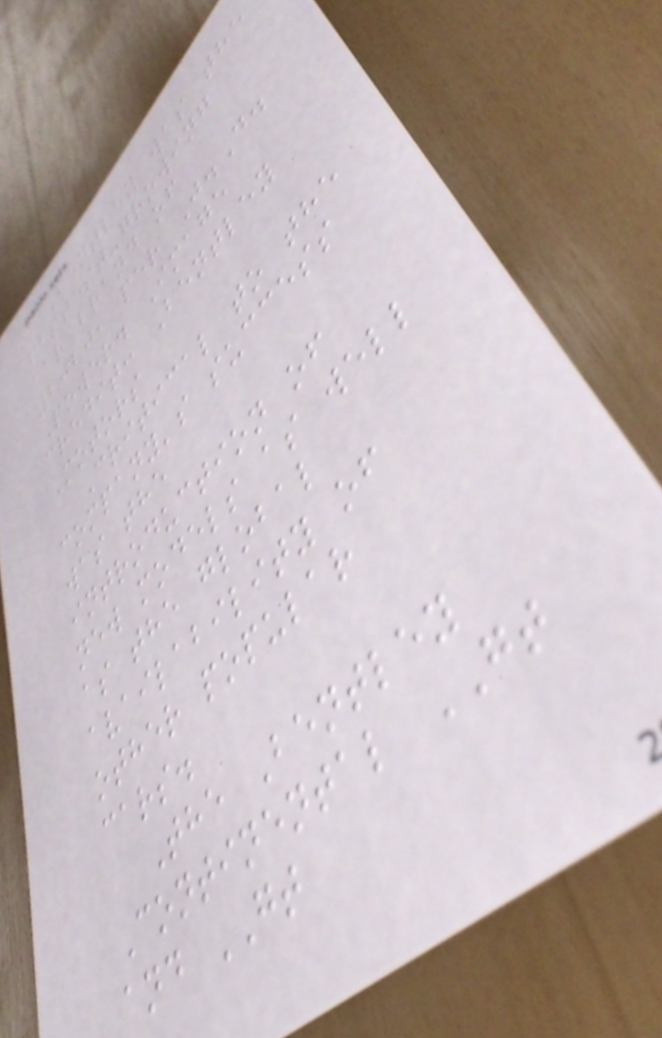Bentley was the
fastest-growing
car brand of
2020, per J.D.
Power. Image
credit: Bentley
Motors
Critical to the
company's success
was the
introduction of
new models as well
as the global
availability of
other popular
cars.
The Bentley
Continental GT
and GT
